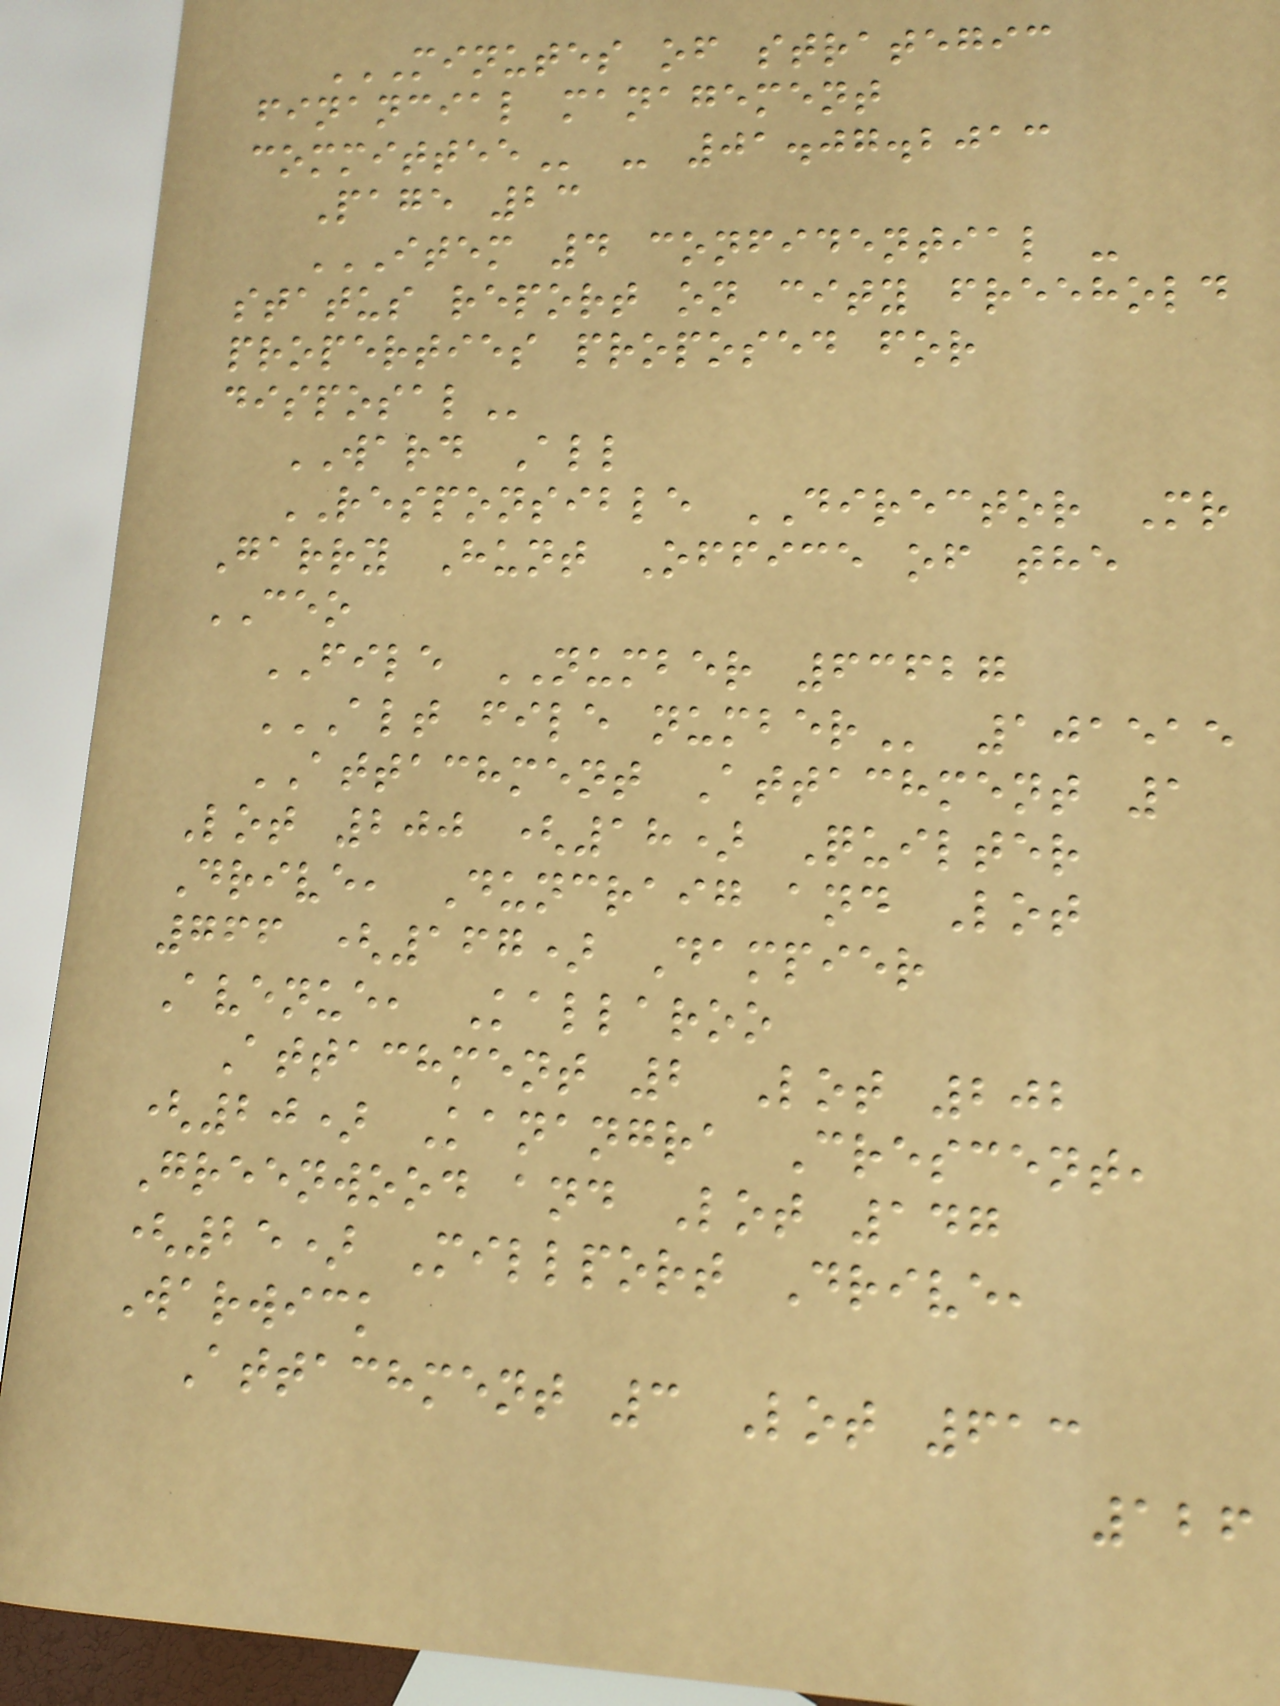MINUTES OF STRATEGIC
FINANCIAL MANAGEMENT
COMMITTEE - 01.07.2013
Page 23
ITEM 4 CONFIDENTIAL -
STATUS REPORT ON CITY FREEHOLD
PROPERTIES PROPOSED FOR
DISPOSAL
WARD All
RESPONSIBLE DIRECTOR Mr
Garry Hunt Office of the
CEO
FILE NUMBER 63627
ALT FILE NUMBER 101515
ATTACHMENT Attachment 1
Lot 200 (18) Quilter
Drive, Duncraig and Lot
766 (167) Dampier
Avenue, Kallaroo
Attachment 2 Lot 202
(20) Kanangra Crescent,
Greenwood and Lot 147
(25) Millport Drive,
Warwick
Attachment 3 Lot 613
126
